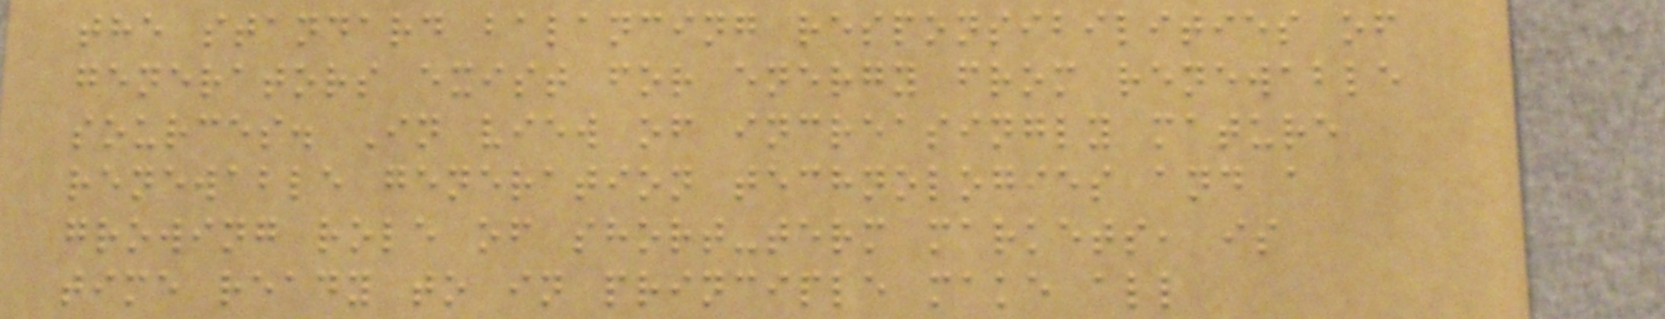the standard balancing responsibilities of
generators exist for energy from renewable
sources. In view of increasingly mature
renewable generation technologies and a
growing role of short-term markets, is
time ready to in principle make all
